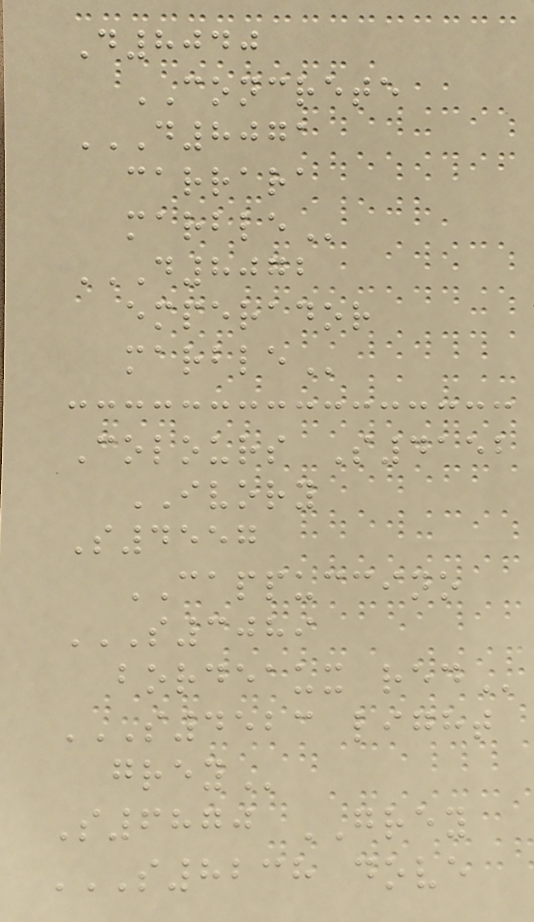D8040
CONCRETE
D8071
CARRARA
MARBLE
D8072
EMPERADOR
MARBLE
Colours S4152
IVORY
S4557
CAPPUCCINO
S3089
BORDEAUX RED
S4523 LIGHT
GREY
S6870 GREY
S8238 DOVE
